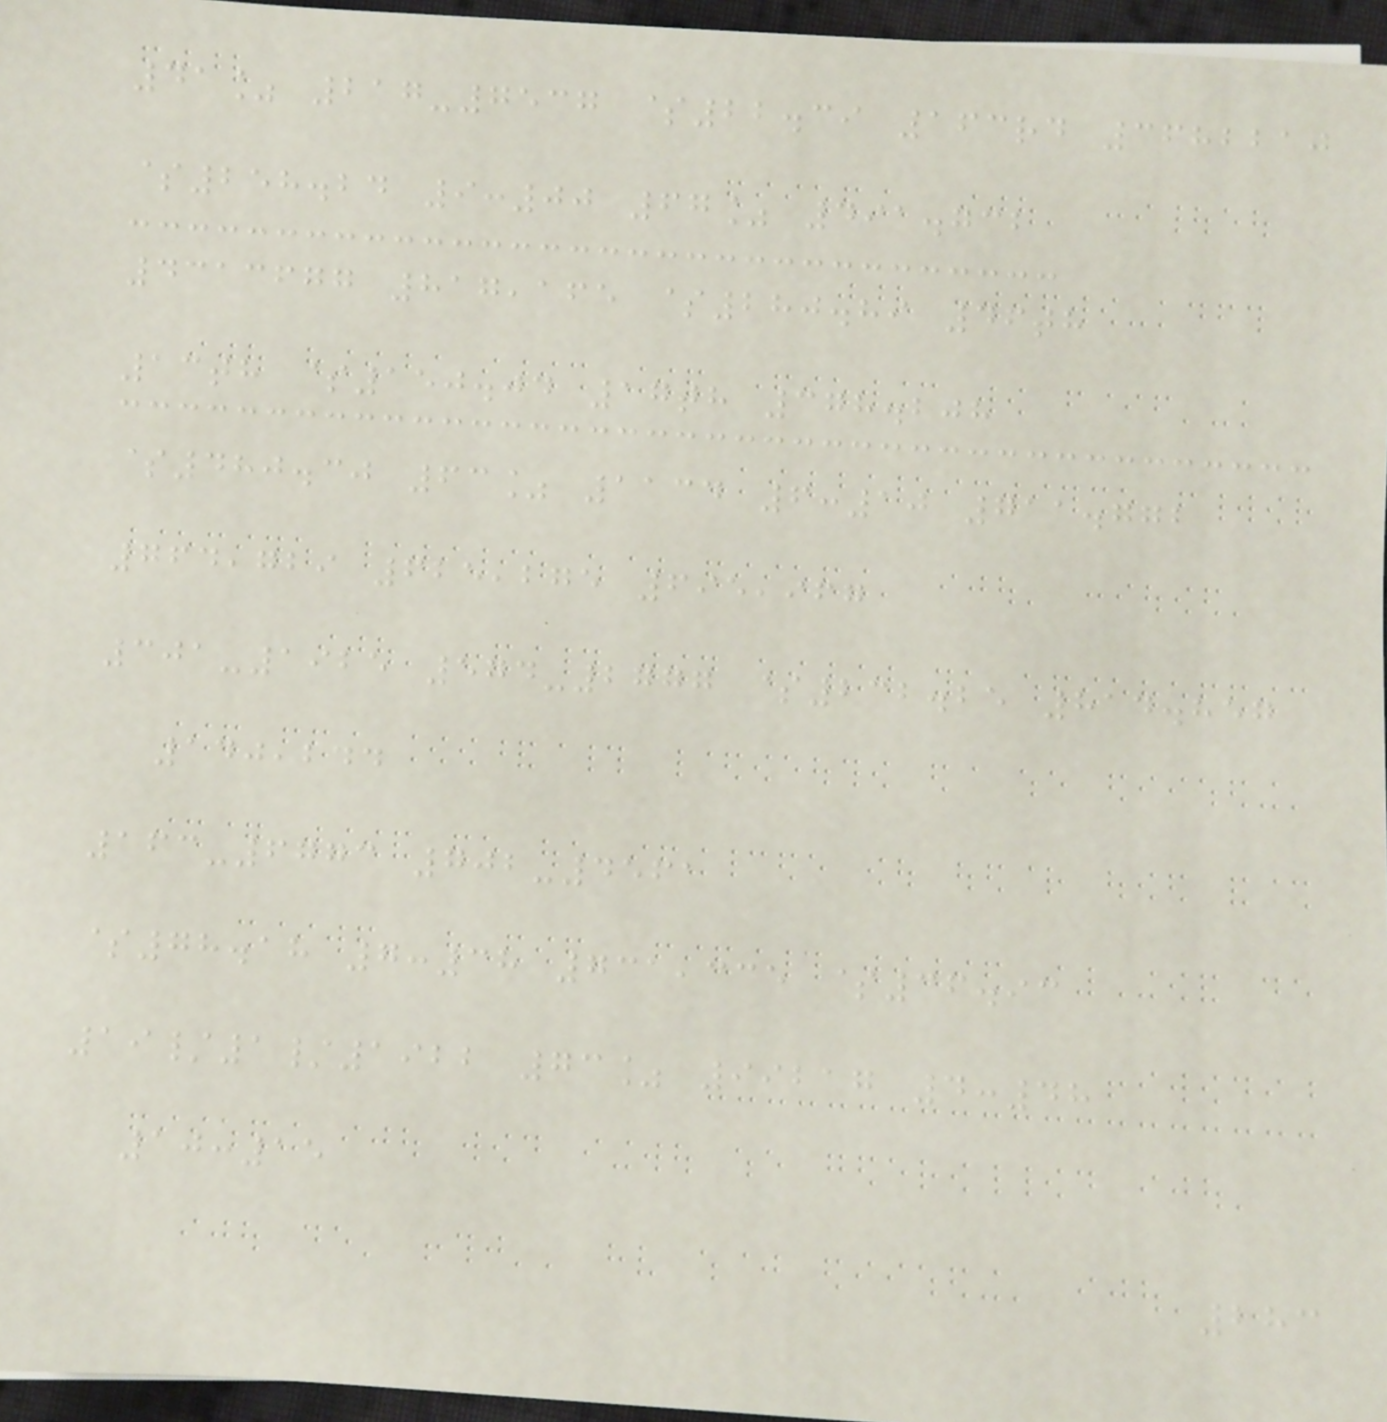41% 217-7537 $22.39 163rd 3682210
$258.24 9:00 67% 491.732
4313677 817,165 $280.89 46th
13th $150.04 17th 378.208
$480.30 63% 1134 6:10 711.772
764,729 625,275 695,967
301-1925 574-2777 $232.25 814.857
140,244
163-6773 702-4561
$78.18 7:38 731,335 $36.93
19/1/1922 73% 99217 4:48
10:15
283
